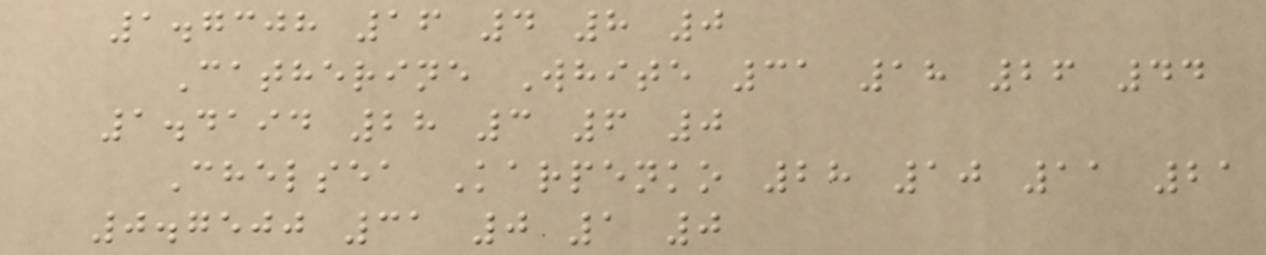1.7308 16 4 8 0
Catherine White 31 18 26 44
1.4194 28 3 6 0
Chelsea Karpenko 28 10 11 21
0.7500 31 0 1 0
